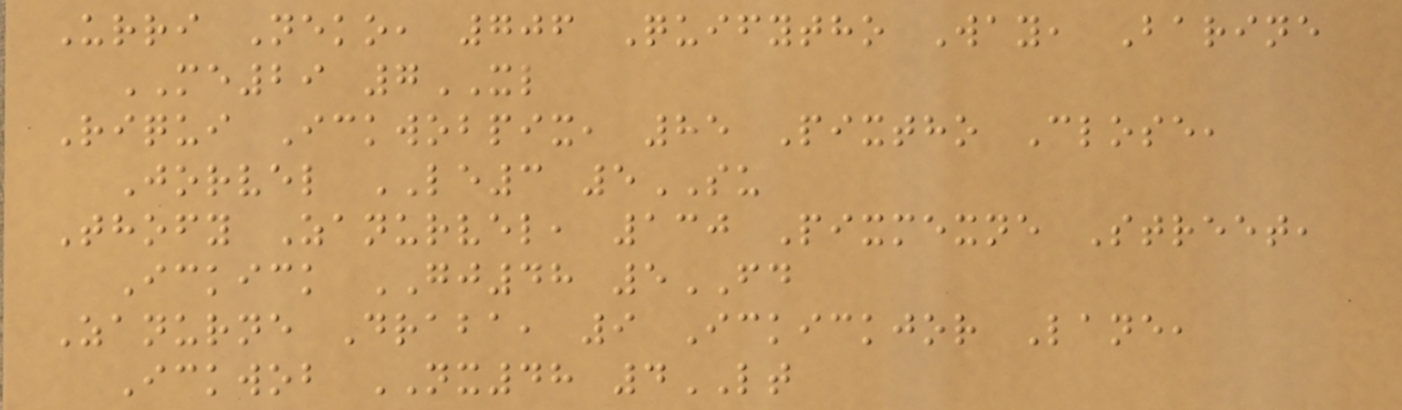Urri Neko, 706 Quifytho Way, Barine
ME29 7XL
Riqui Ickwobpix, 85 Pixtho Close,
Jorvel LE3 5SU
Thofy Zanurvel, 130 Pixmexne Street,
Ickick GJ48 5FD
Zanurne Draba, 9 Ickickjor Lane,
Ickwob NX48 4LT
